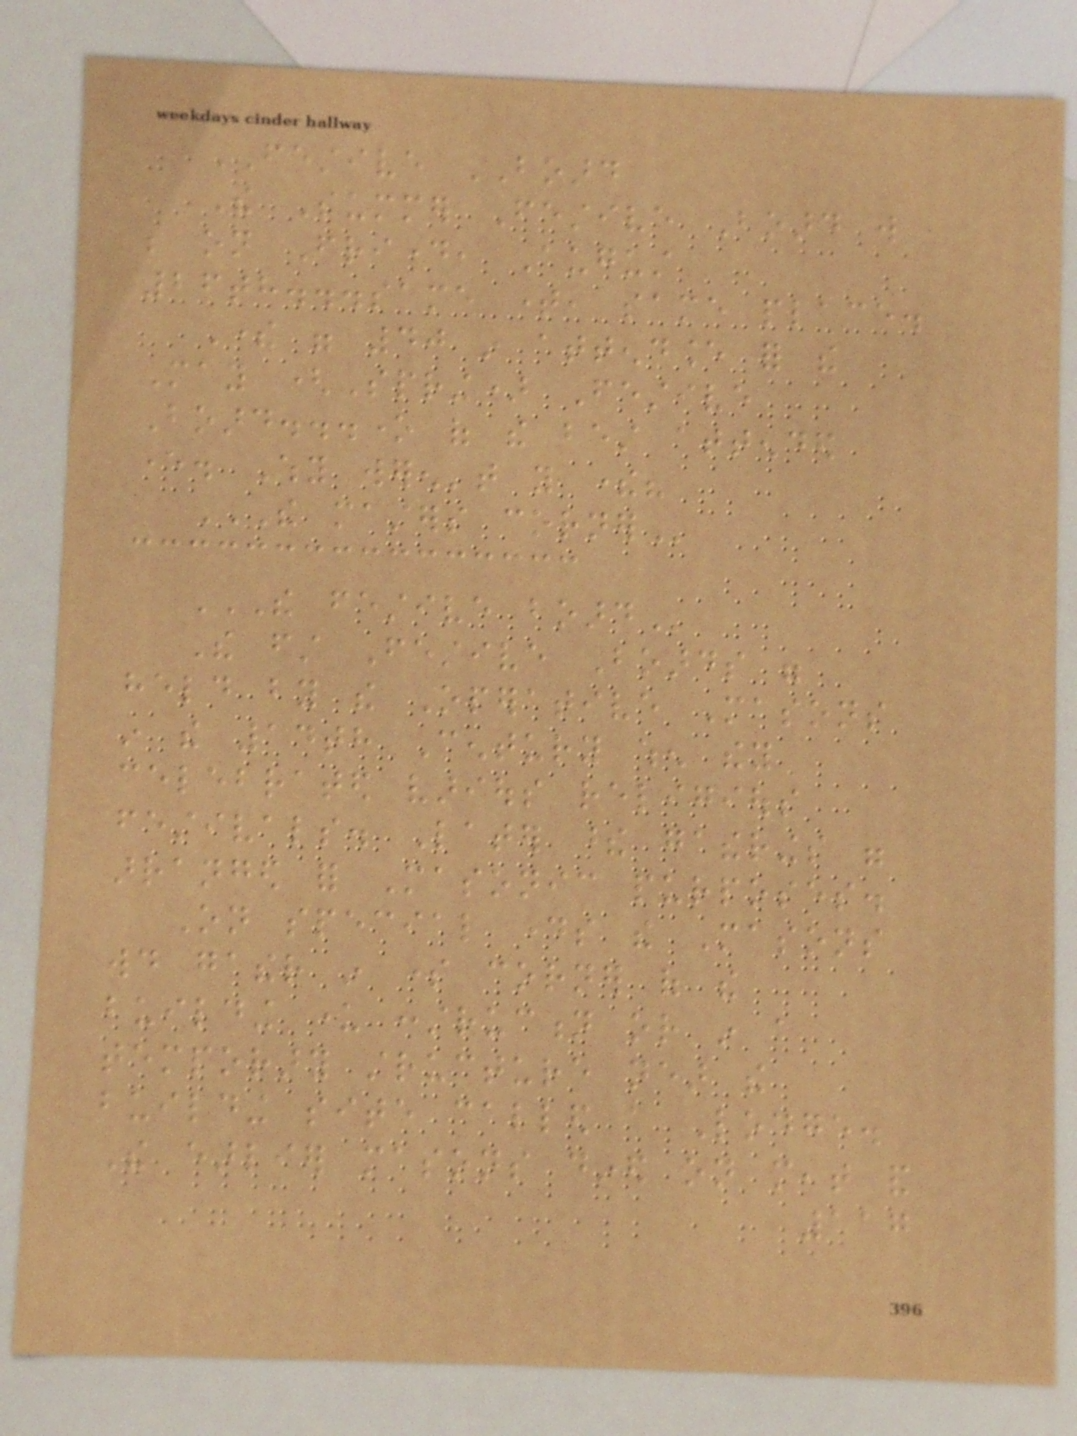FESTIVE BOARD
The Summer Festive Board will
be on Friday, August
26th...same time, same place.
There were 40 in attendance for the
May (Spring) Festive
Board...one of the best attended
ever. Why weren't you there?
THE MASTERS CORNER
THE FESTIVE BOARD
The first Festive Boards were
held by the Operative Masons
in the 14th Century when they
celebrated various religious
festivals. Later these gatherings were
arranged for Masonic purposes.
On special days the Masons
would gather in some corner of the
building under construction or in a
temporary structure near the
building site called a Lodge.
The earlier masons dined on meat and
117
